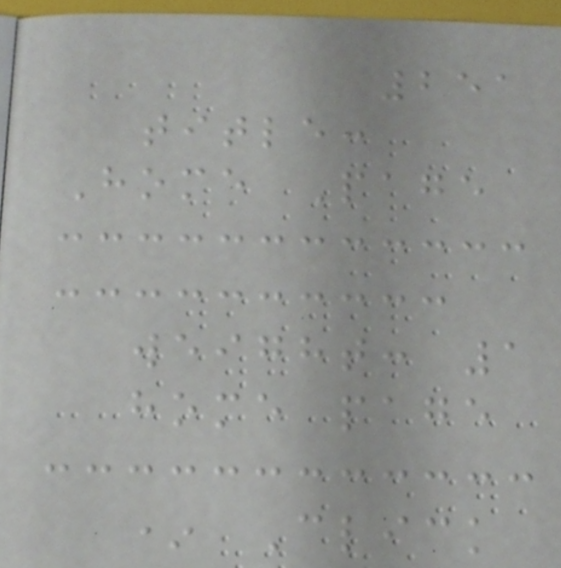251
title:
Home Page
weight: 1
home page
* Click
